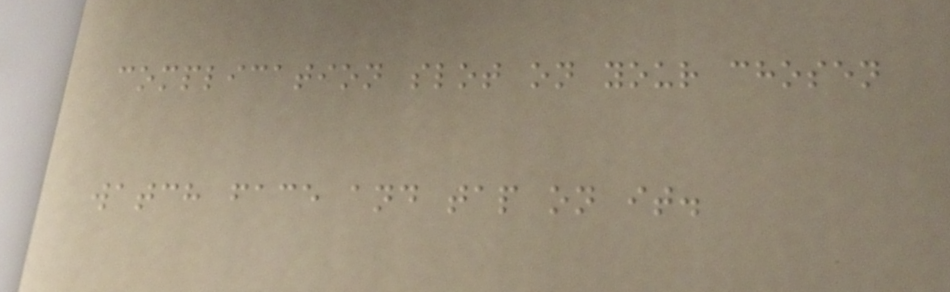complication slot on your chosen
watch face and tap on it.
